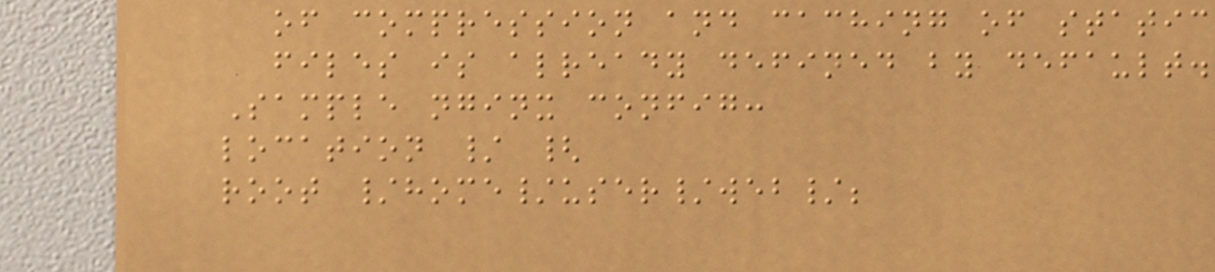of compression and caching of static
files is already defined by default.
Sample nginx config:
location / {
root /home/user/web/;
